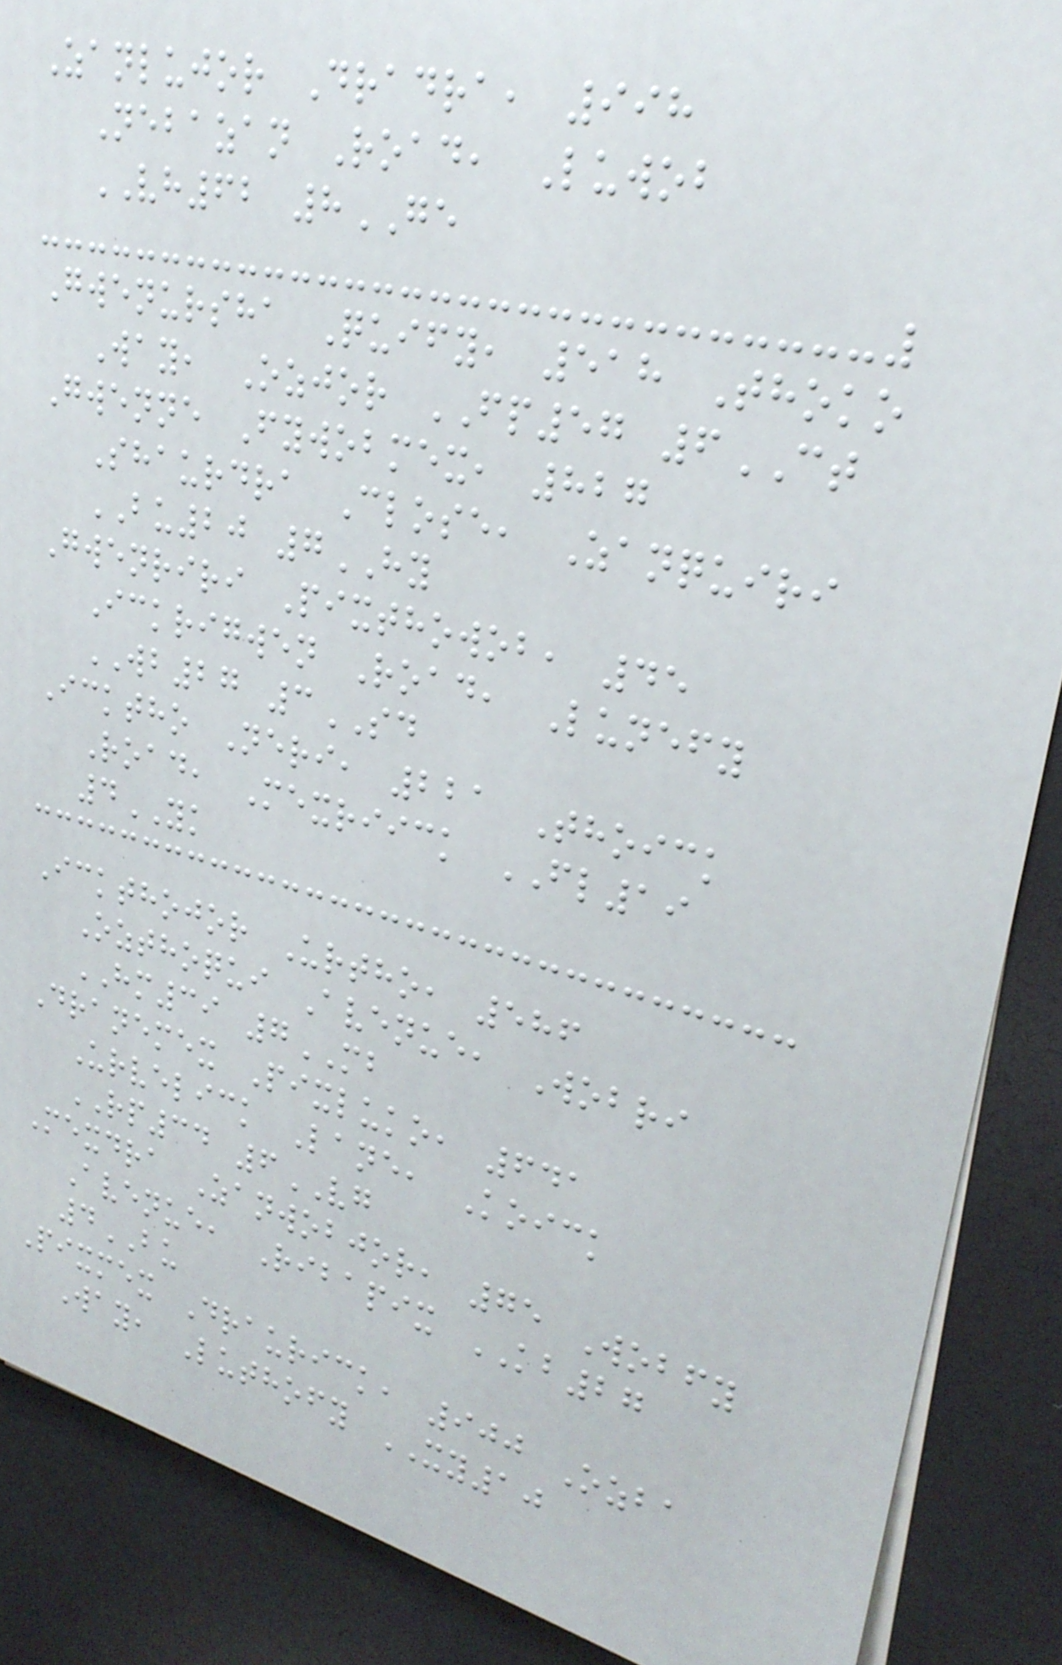Zanlujor Dradra, 998
Nebazan Road, Luwob
VH62 8GE
Gwenursha Quify, 518 Thoko
Way, Ozjor FP57 6CT
Gwenne Fywobmex, 827
Shaurdra Close, Zanquiri
BU20 7HY
Gwenriri Pixthowob, 45
Ickrigwen Road, Lunefy
WB27 3SD
Icktho Neri, 221 Thoick
Road, Mexriick FL19
4YK
Ickthojor Urtho, 586
Ozthoqui Avenue, Wobri
HM39 7MB
Dranemex Pixluko, 641
Urvelick Lane, Koick
RP34 6VG
Mexdra Zanwobjor, 75 Wobfy
Avenue, Ribapix KB27
4BU
Pixmex Draurick, 900 Ozba
Way, Luthofy XY10
